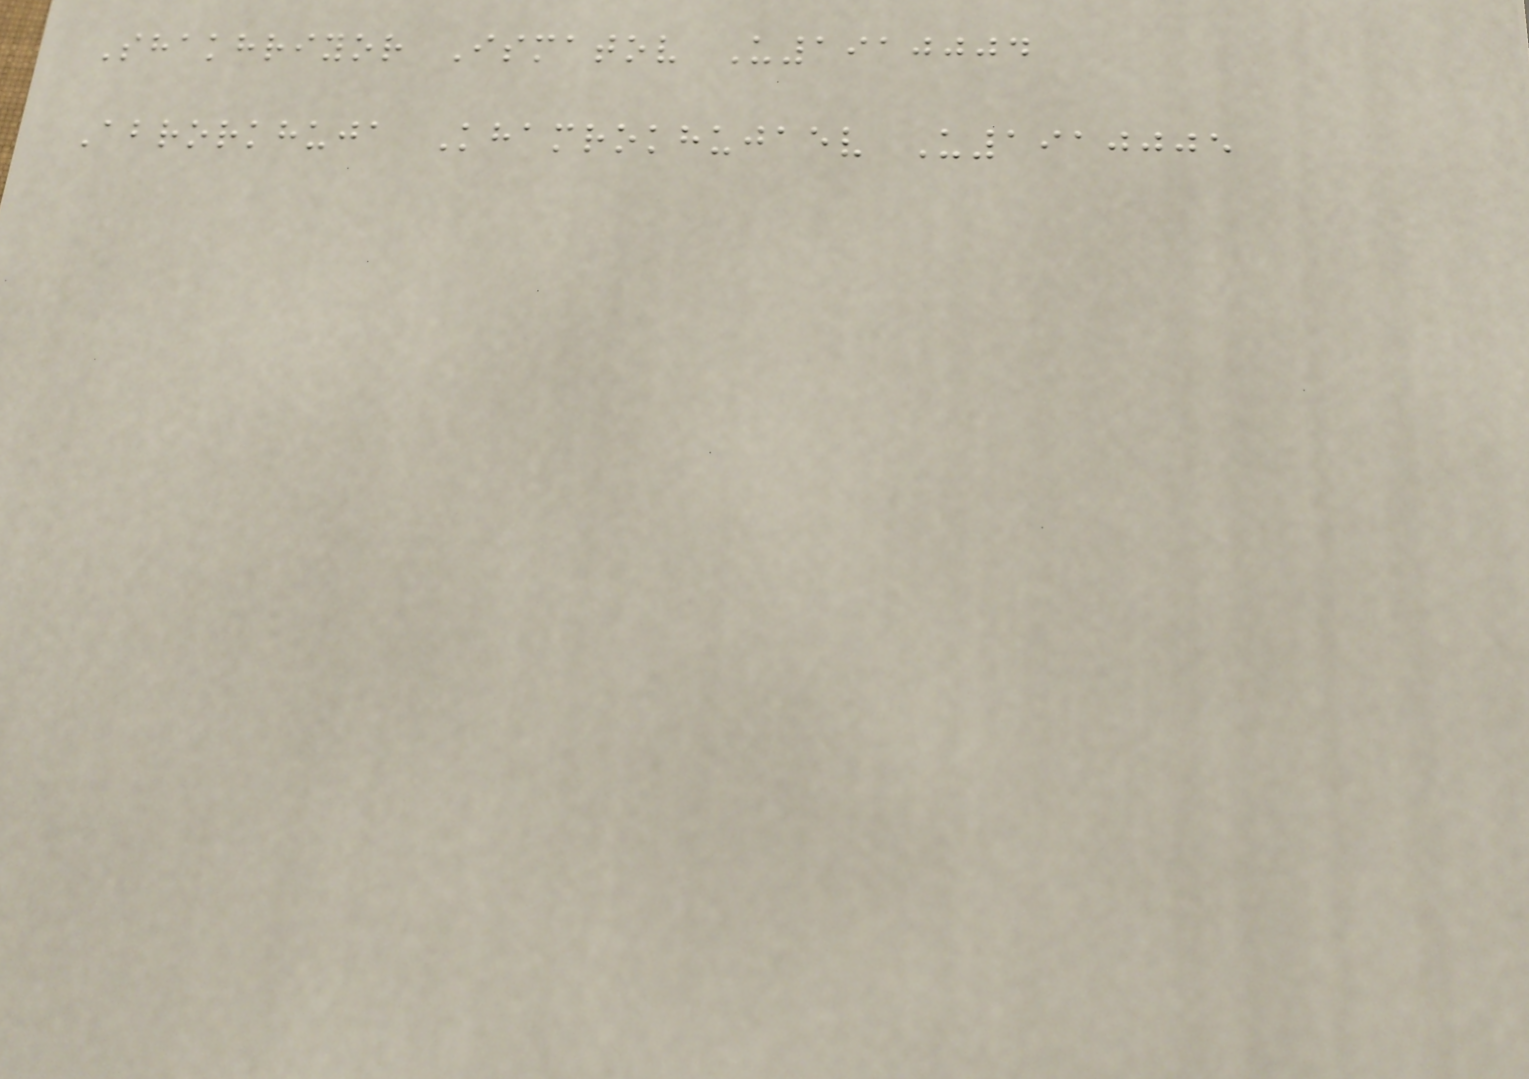Shakhriyor Ismatov U1910004
Abrorkhuja Khamrokhujaev U1910005
